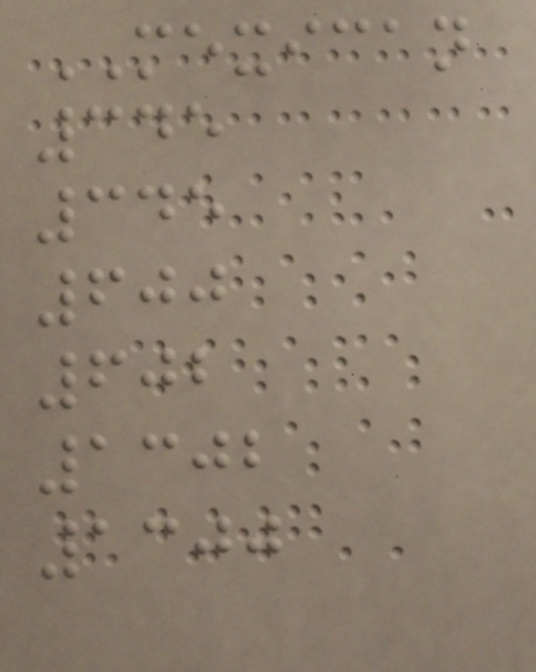MEXICAN
345
345
600
602
1302
1300
